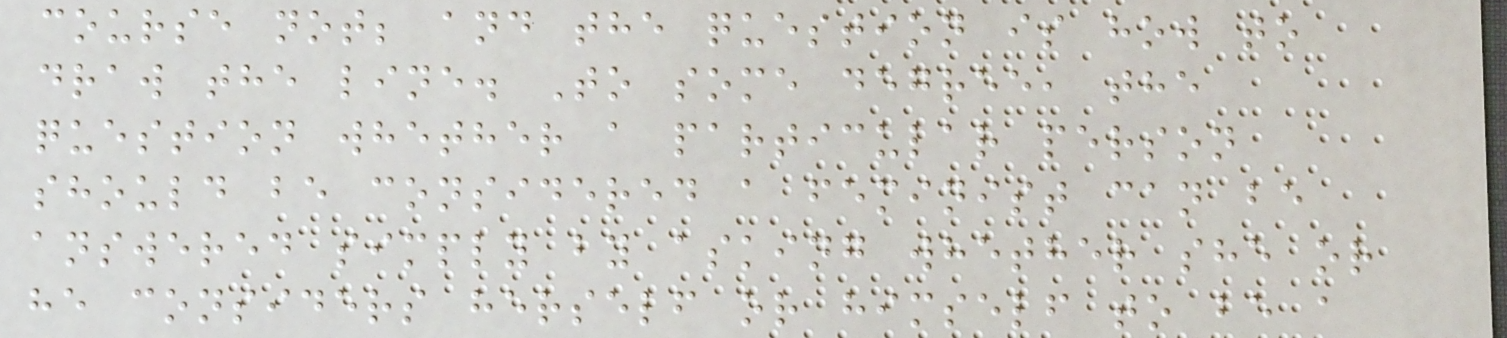course not; and the question is how to
draw the line. To some degree, the
question whether a particular person
should be considered a feminist can be
answered simply by asking whether she or
he considers herself or himself to be a
